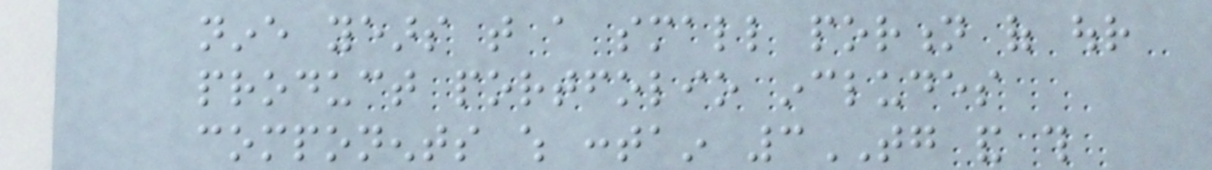nine years that a small portion of our
product portfolio includes
components which contain 3TG and this
